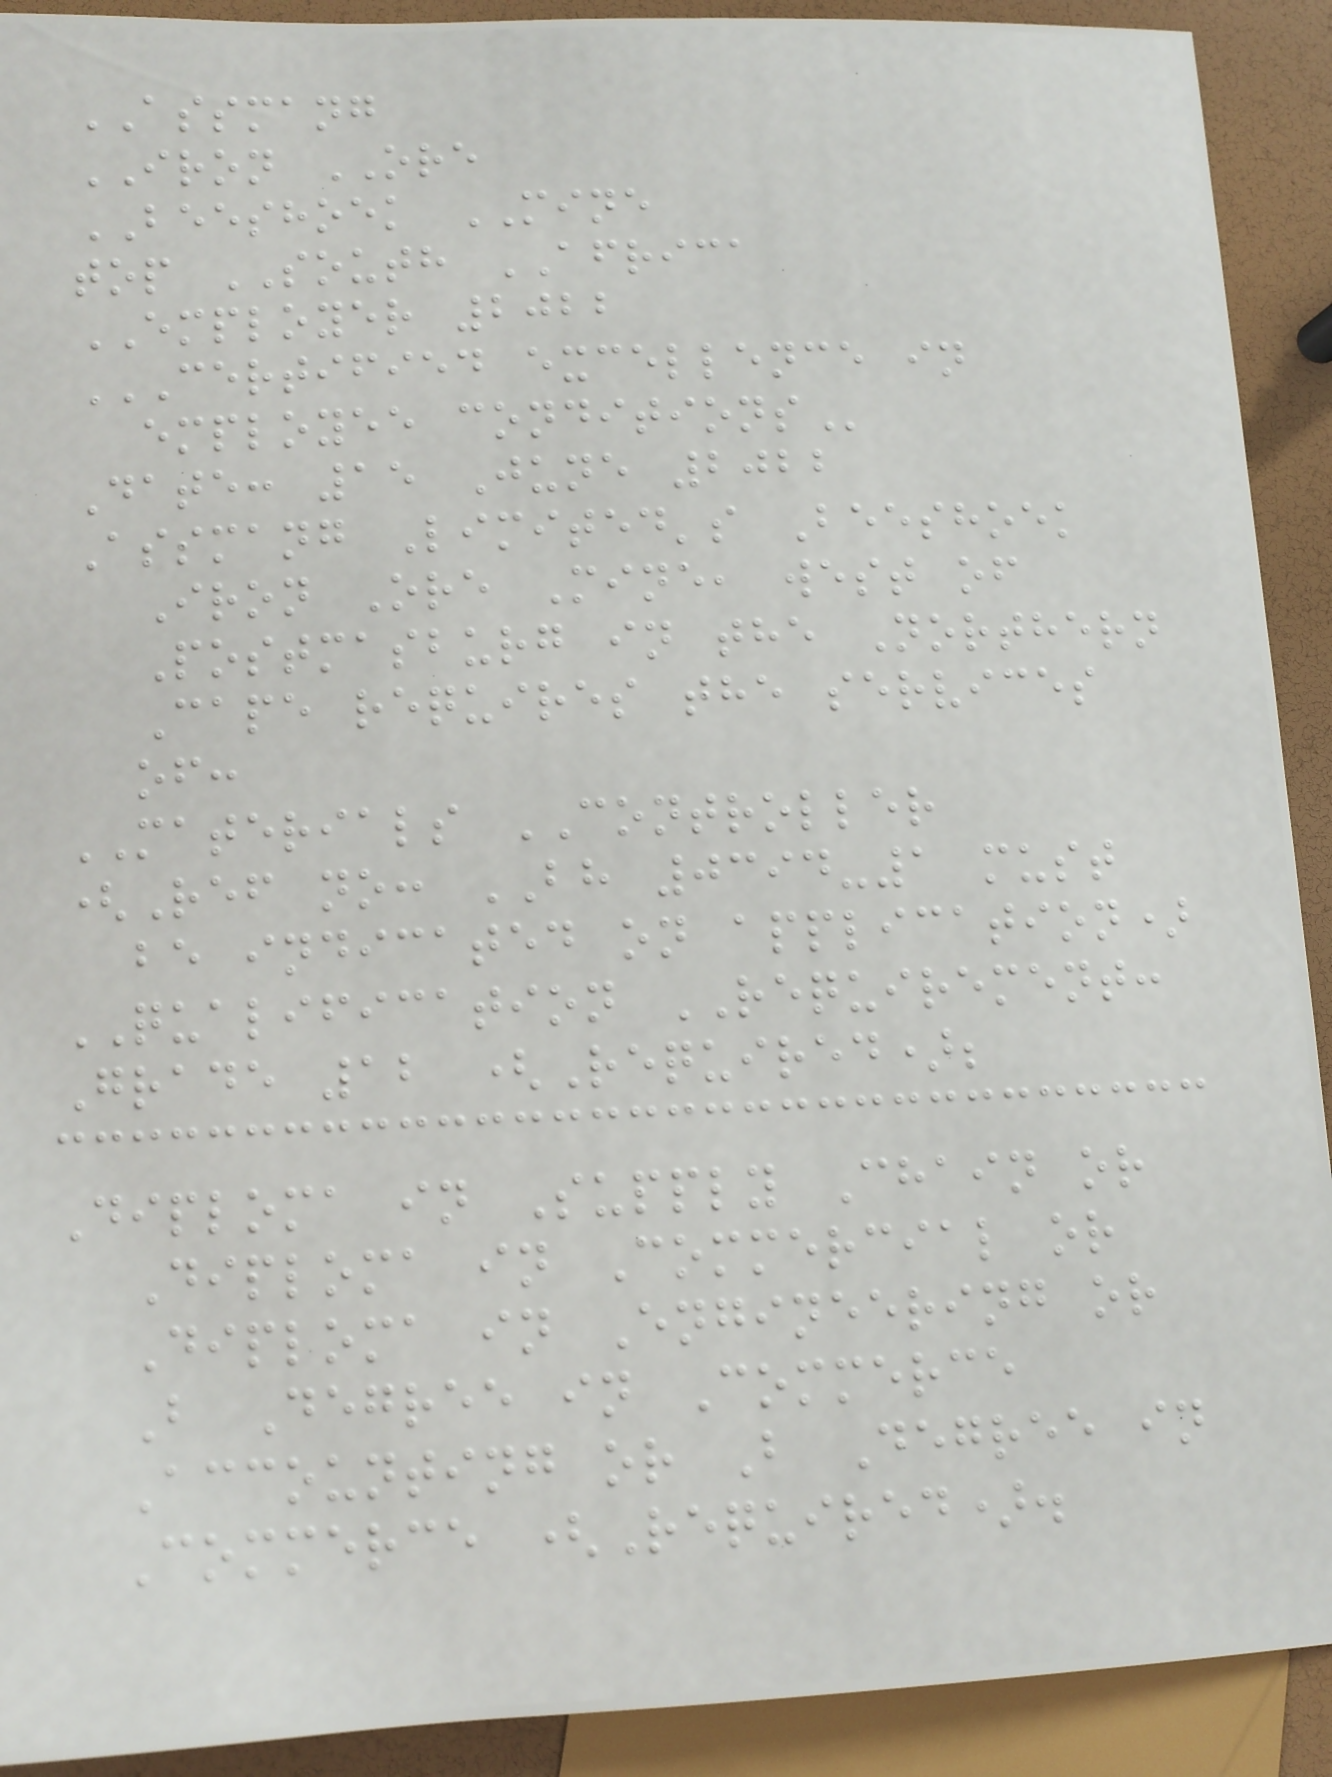ASSMANG
IRON ORE
BEESHOEK MINE
top SOUTH AFRICA
EMPLOYER 2022
CERTIFIED EXCELLENCE IN
EMPLOYEE CONDITIONS
Date: 15 June 2022
Assmang Limited's Beeshoek
Iron Ore Mine, west of
Postmasburg in the Northern
Cape requires the services
of:
MATERIALS CONTROLLER
(Ref no: BH 0394-1 must
be indicated on application)
QUALIFICATION REQUIREMENT:
Grade 12 (Required);
Diploma in Supply Chain or
Diploma in Commercial or
Diploma in Engineering or
B Degree in Commerce
Accounting or B Degree in
Commerce (Required).
